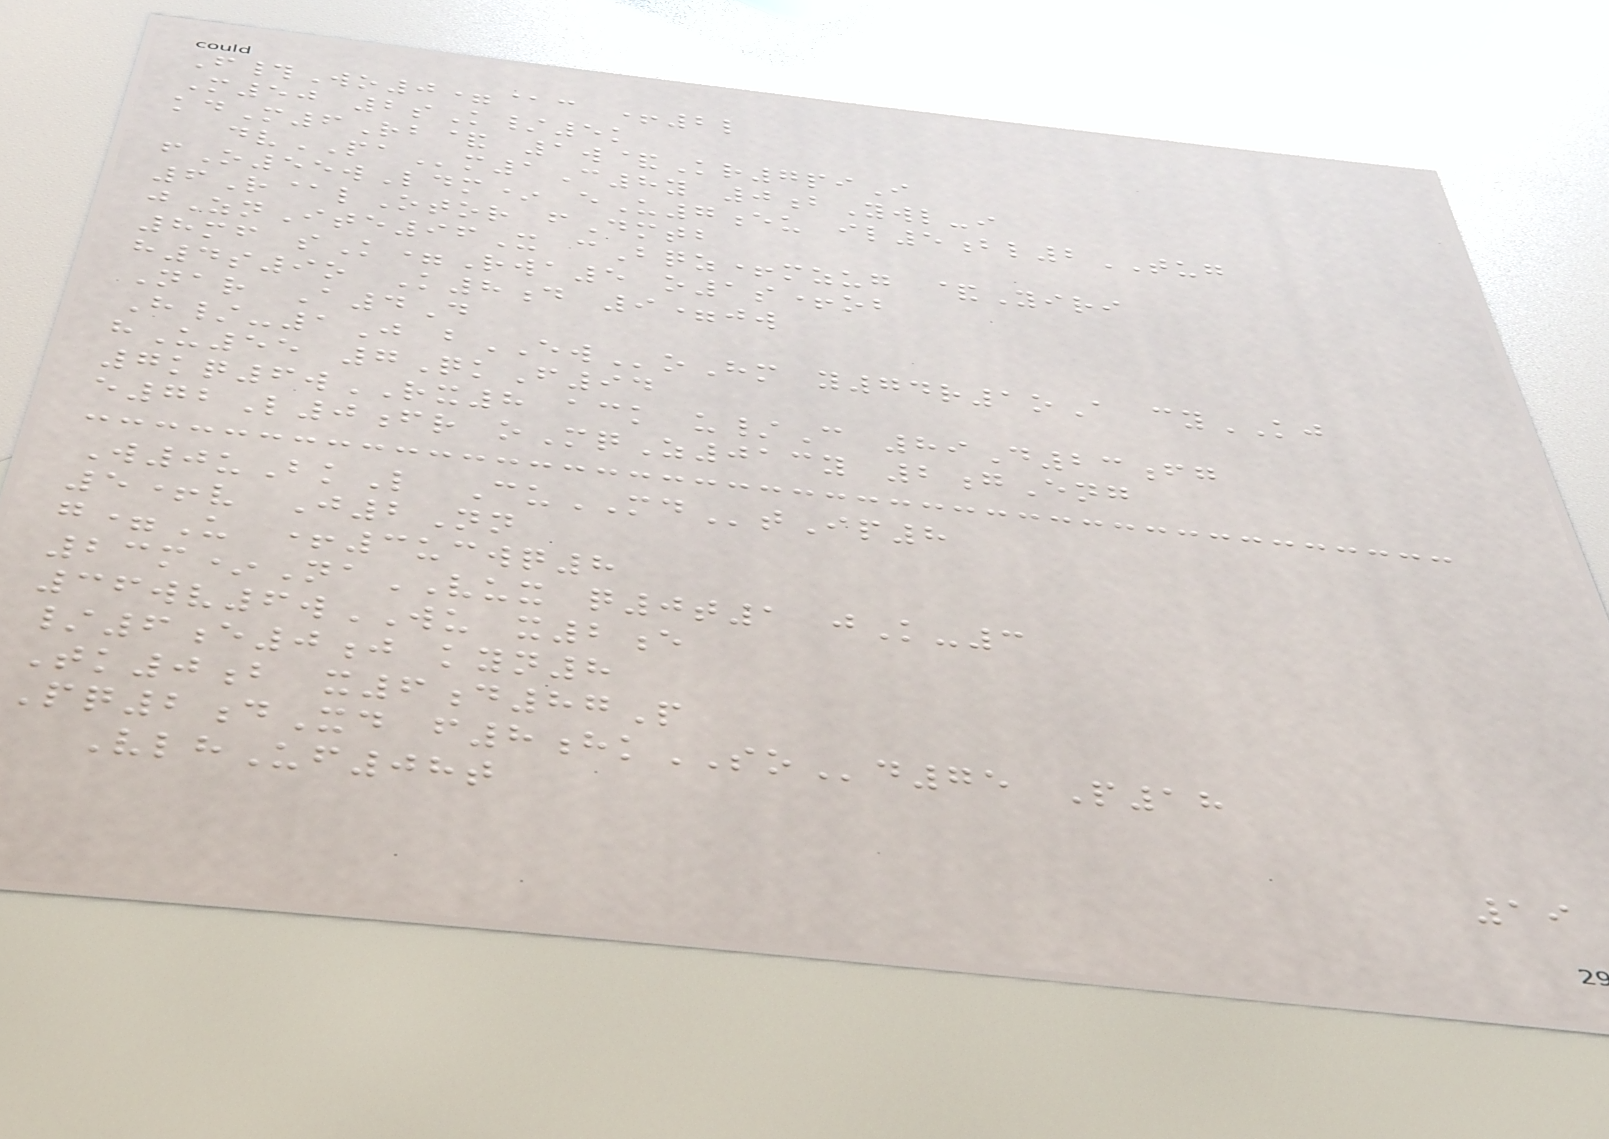F#Wo0=@c +2l
M50 2sK/5k
kdM6Rb& 1w&Kr7piI
dvPAm1C8y 0bYwl-i
fO55wLdm* eU7eu il5bl2TUG
6R@lOtor fDmtb
jZnIte96X cBqz+mzug &Yiri
8mf sK=Rwa5 o1s+ob
h4s9o K8d 9=jw
Nar A4D
H/-1J bEWoHm y74r1oA cyKJ
hU55 7QkF94
7kq6wRX8 ack u/C 89D23fg
e72L0fr oMqZ013y 2gEng
W0uBkL CuMDtIp8
5+v J2Nn
g=U +3ucwq8
23m*NaVUX q0t1 jK-3
36wv6wWU x2e
/6e0j kyn8
Tk0b x6d87P
Pq2dXd f8hkSOd75 P18
VlhUf08t
19
